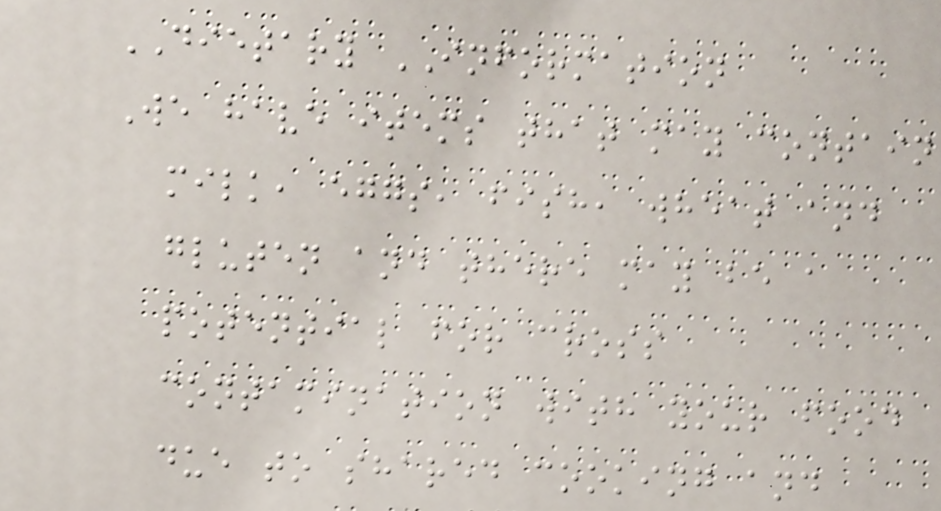DIETARY INFORMATION
We have items that may contain
milk, eggs, fish, wheat and
gluten and there may be a
potential for cross
contamination with your food
due to shared cooking and
